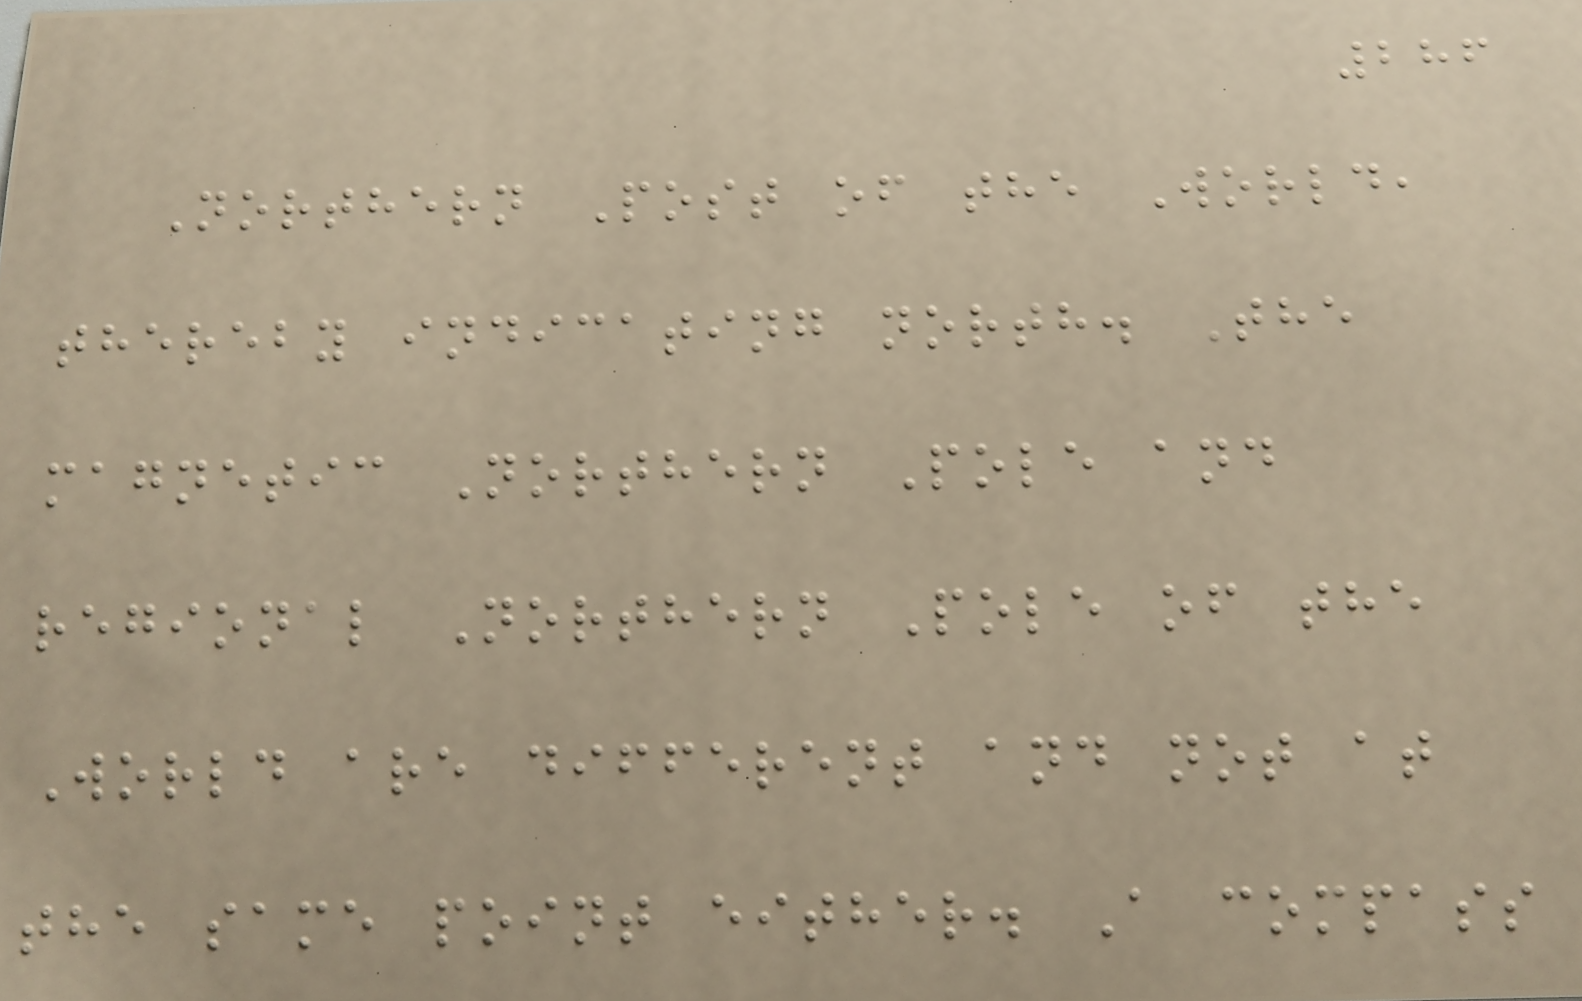286
Northern Post of the World,
thereby indicating north. The
magnetic Northern Pole and
regional Northern Pole of the
World are different and not at
the same point either. A compass
